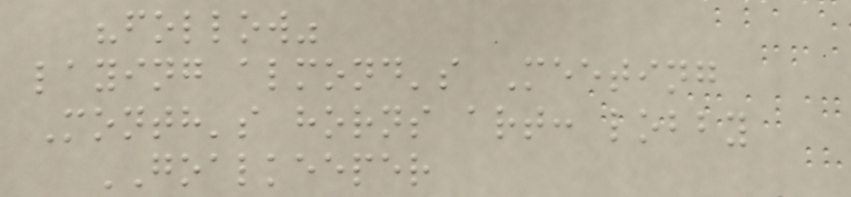"follow"
laying almond's Meeting
Month's horns art: lobby
GOALKEEPER
